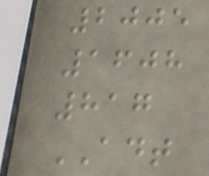2005
1608
817
ADT
